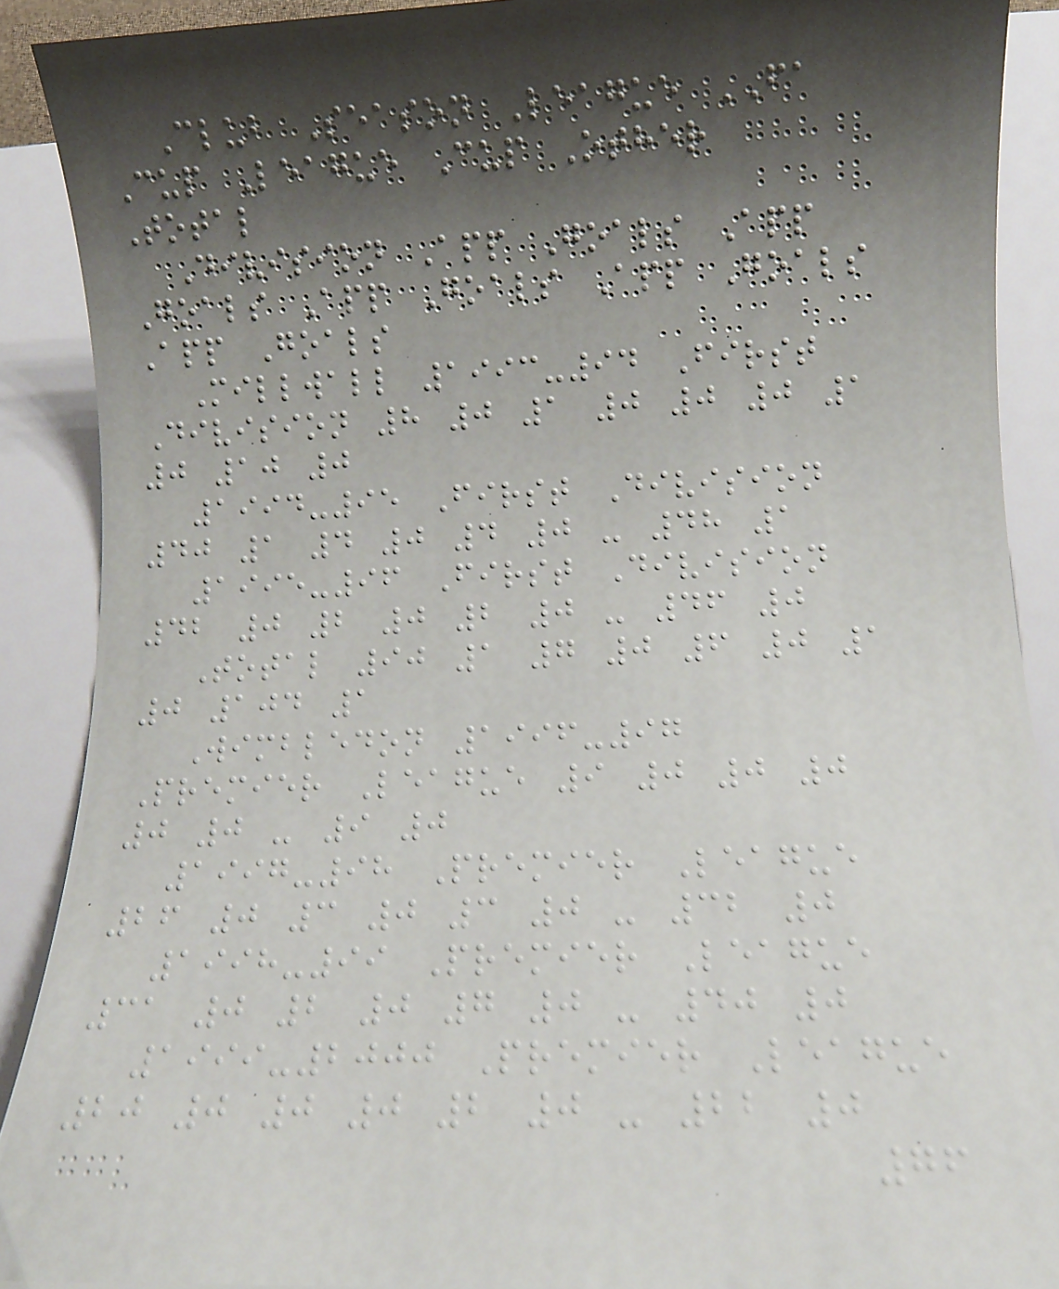Club Season League FA
Cup League Cup Other
Total
Division App Goals App
Goals App Goals App Goals
App Goals
Millwall 1993-94 First
Division 8 0 1 0 0 0 1
0 10 0
1994-95 First Division
40 1 4 0 4 0 - 48 1
1995-96 First Division
42 0 2 0 2 0 - 46 0
Total 90 1 7 0 6 0 1
0 104 1
Wimbledon 1996-97
Premier League 9 0 0 0
0 0 - 9 0
1997-98 Premier League
26 0 3 0 3 0 - 32 0
1998-99 Premier League
31 0 2 0 7 0 - 40 0
1999-2000 Premier League
20 0 0 0 2 0 - 22 0
76
